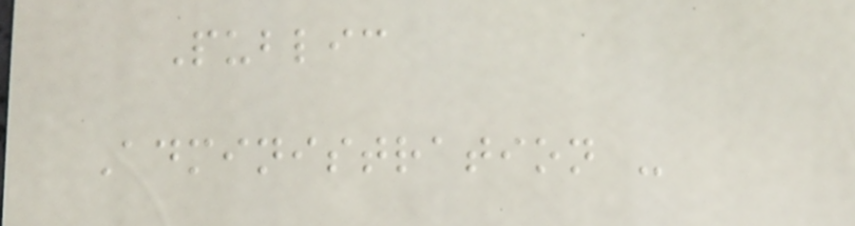Public
Administration -
